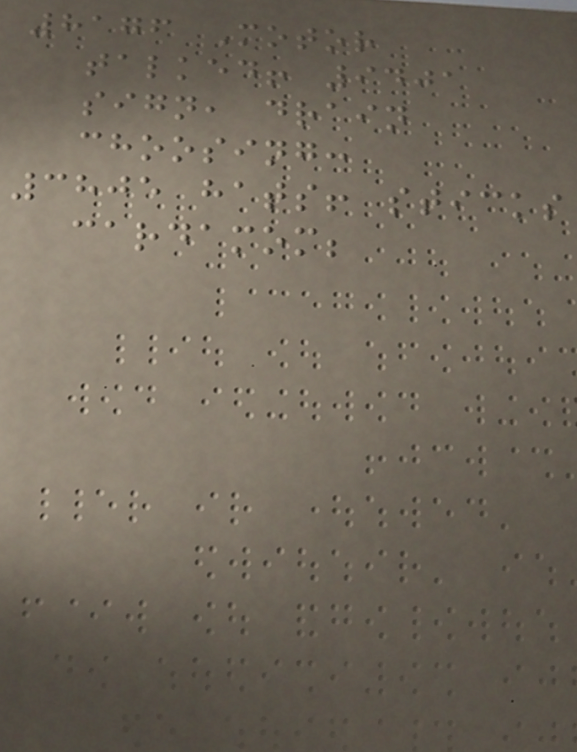8176 Motor
talked! 9401
sign, drain
choosing:
3805 hats! sticks
cardamom;
